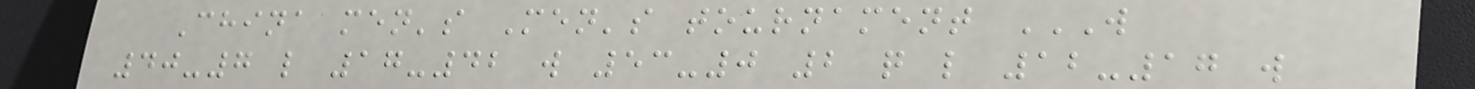China men's Men's tournament W
40-7 L 17-42 W 53-0 2 Q L 12-17 W
